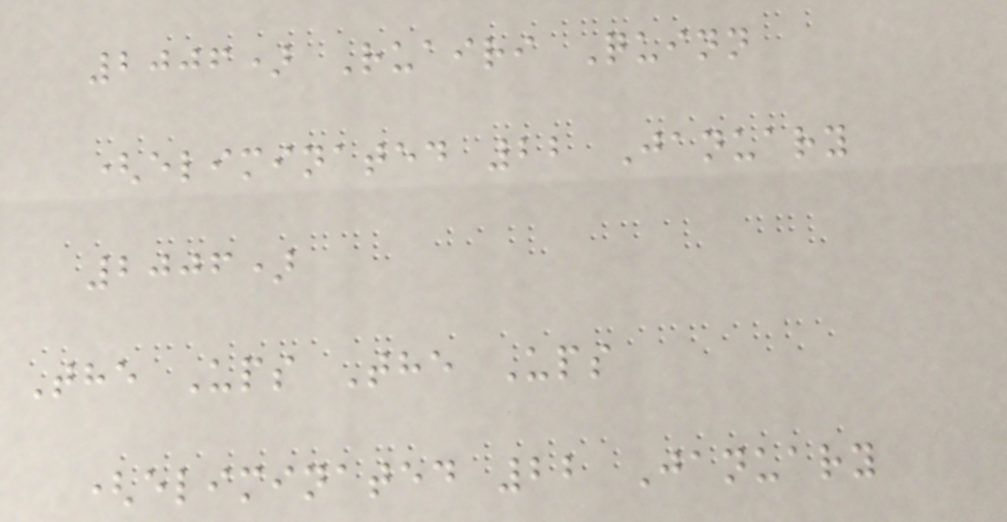2006) Ruairi Quinn
(eliminated 22 January
2006)
The Ups The Ups
(eliminated 22 January
